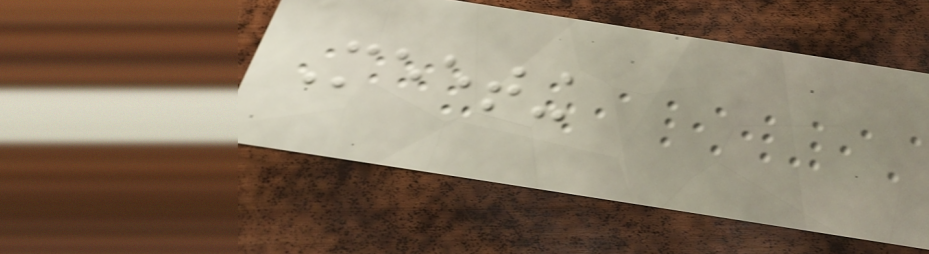Meeting
